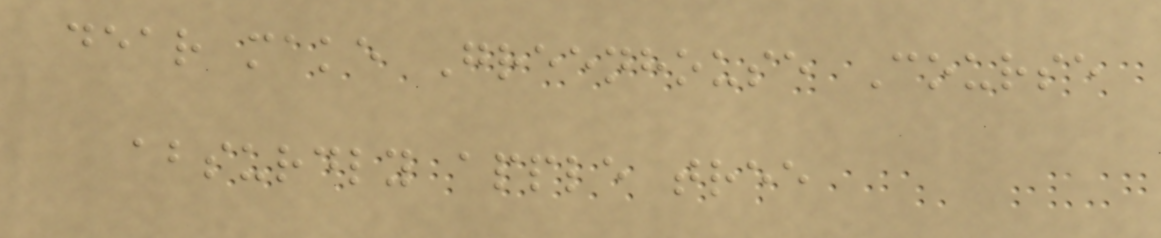dear make Greenhouse Course
absurdly apple tree
